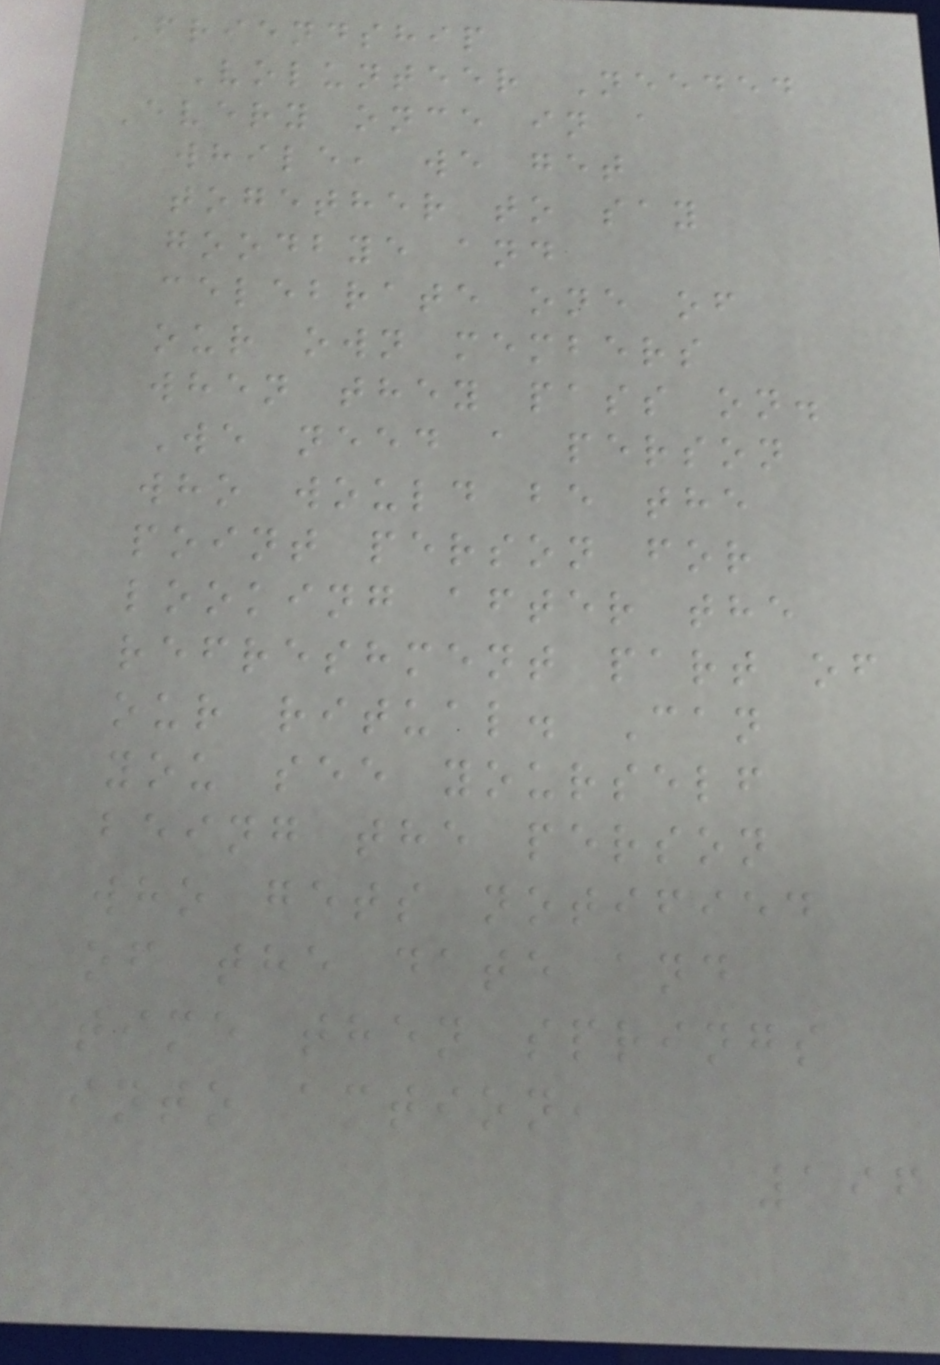Friendship
Volunteer Needed
Every once in a
while, we get
together to say
goodbye and
celebrate one of
our own members
when they pass on.
We need a person
who would be the
point person for
looking after the
refreshment part of
our ritual. Can
you see yourself
being the person
who gets notified
of the date and
time then springs
into action,
196
